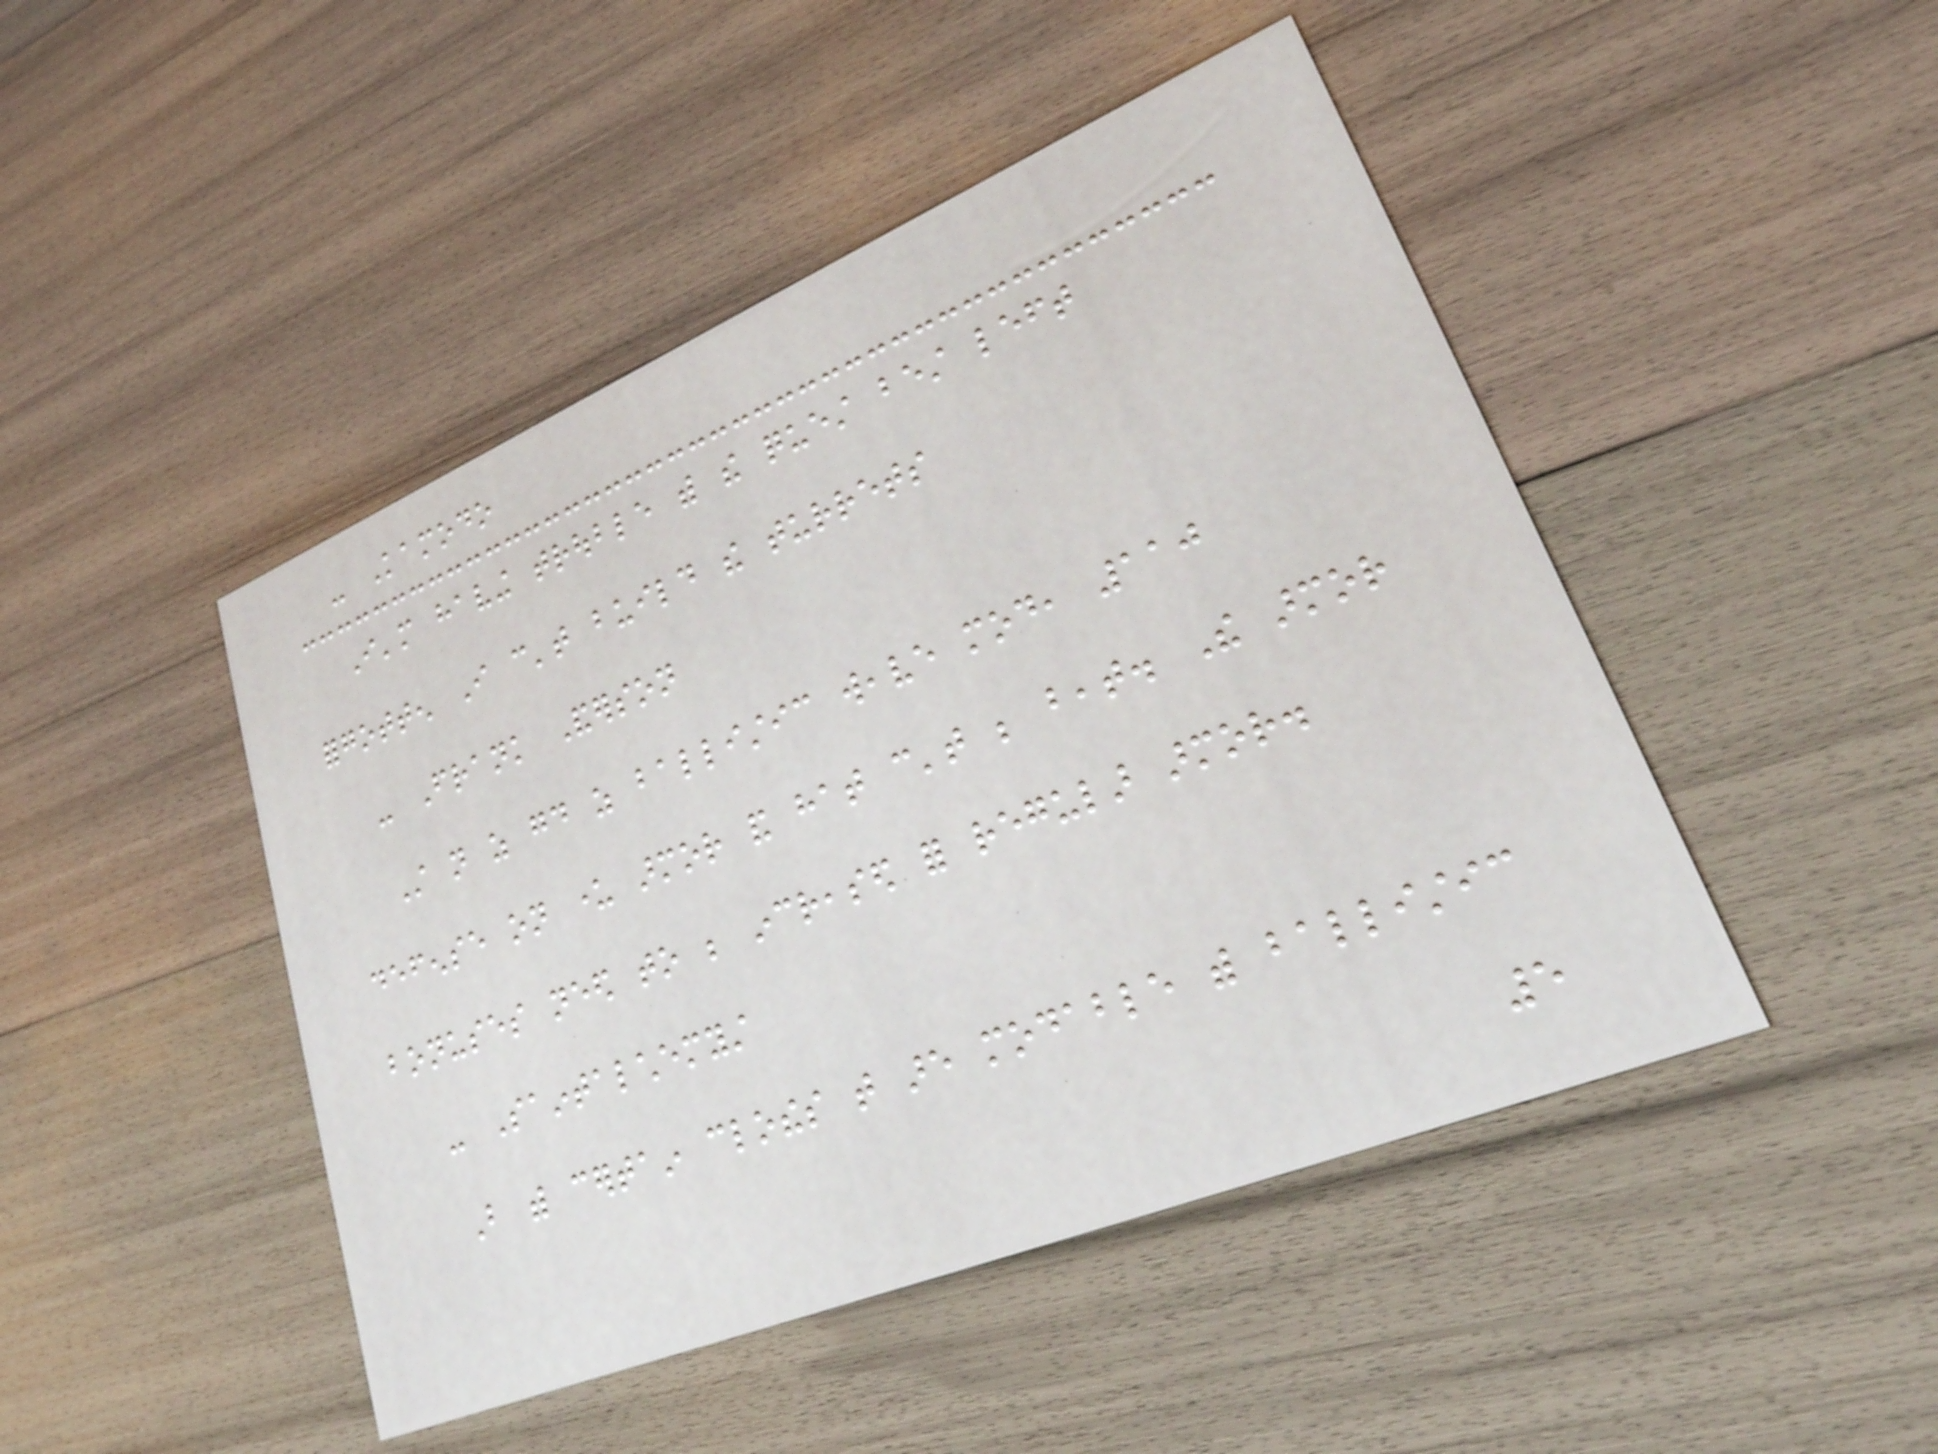- Kamodo
I'm having trouble with the quest best left
forgotten I can't build the turrets
- Frank Anderson
Still not as good as ballistic weave mod, 110
defense on under armor and hat can't be beat. The armor
bonuses need to be increased for regular armor.
- Saintalchemyst
But with certain clothes that are modable with ballistic
5
